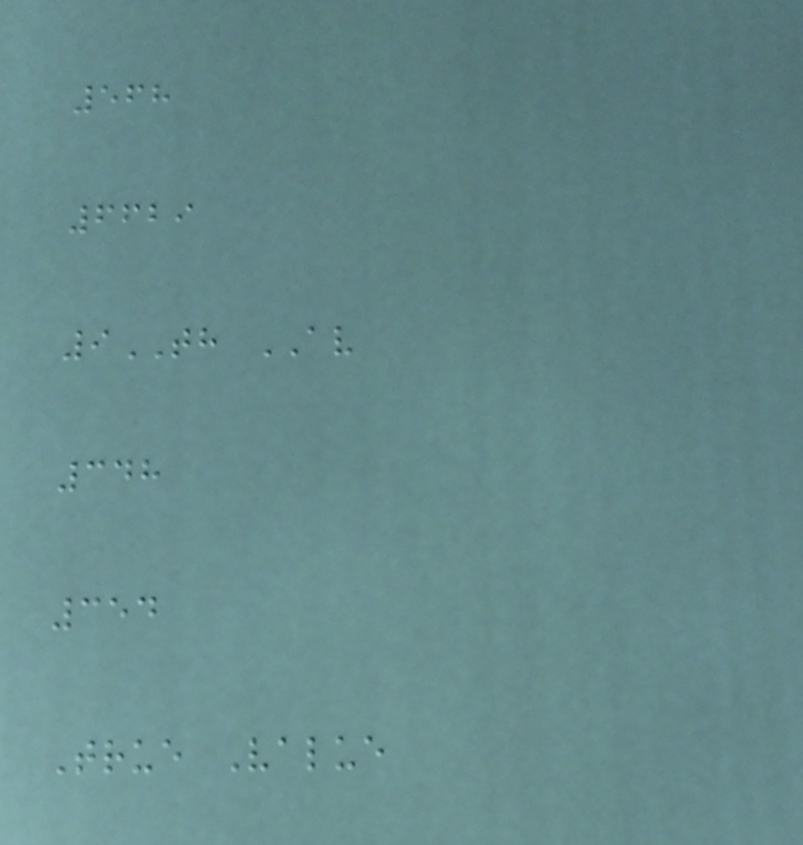568
6629
9TH AV
348
354
True Value
